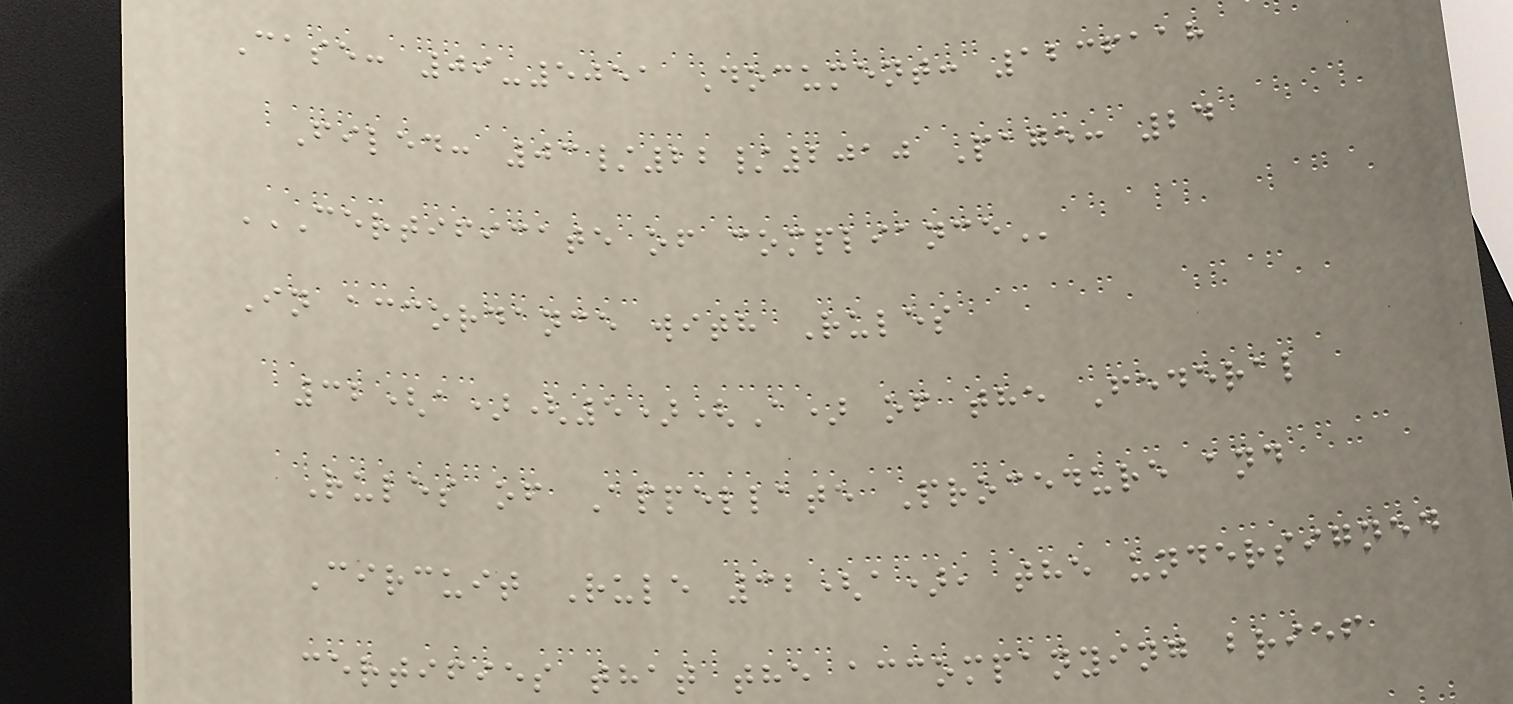Case: 09-5051 Document: 1236118
Filed: 03/22/2010 Page: 24
CERTIFICATE OF COMPLIANCE
In accordance with Rules
32(a)(5)(A) of the Federal
Rules of Appellate Procedure and
Circuit Rule 32(a), the undersigned
certifies that the accompanying brief
